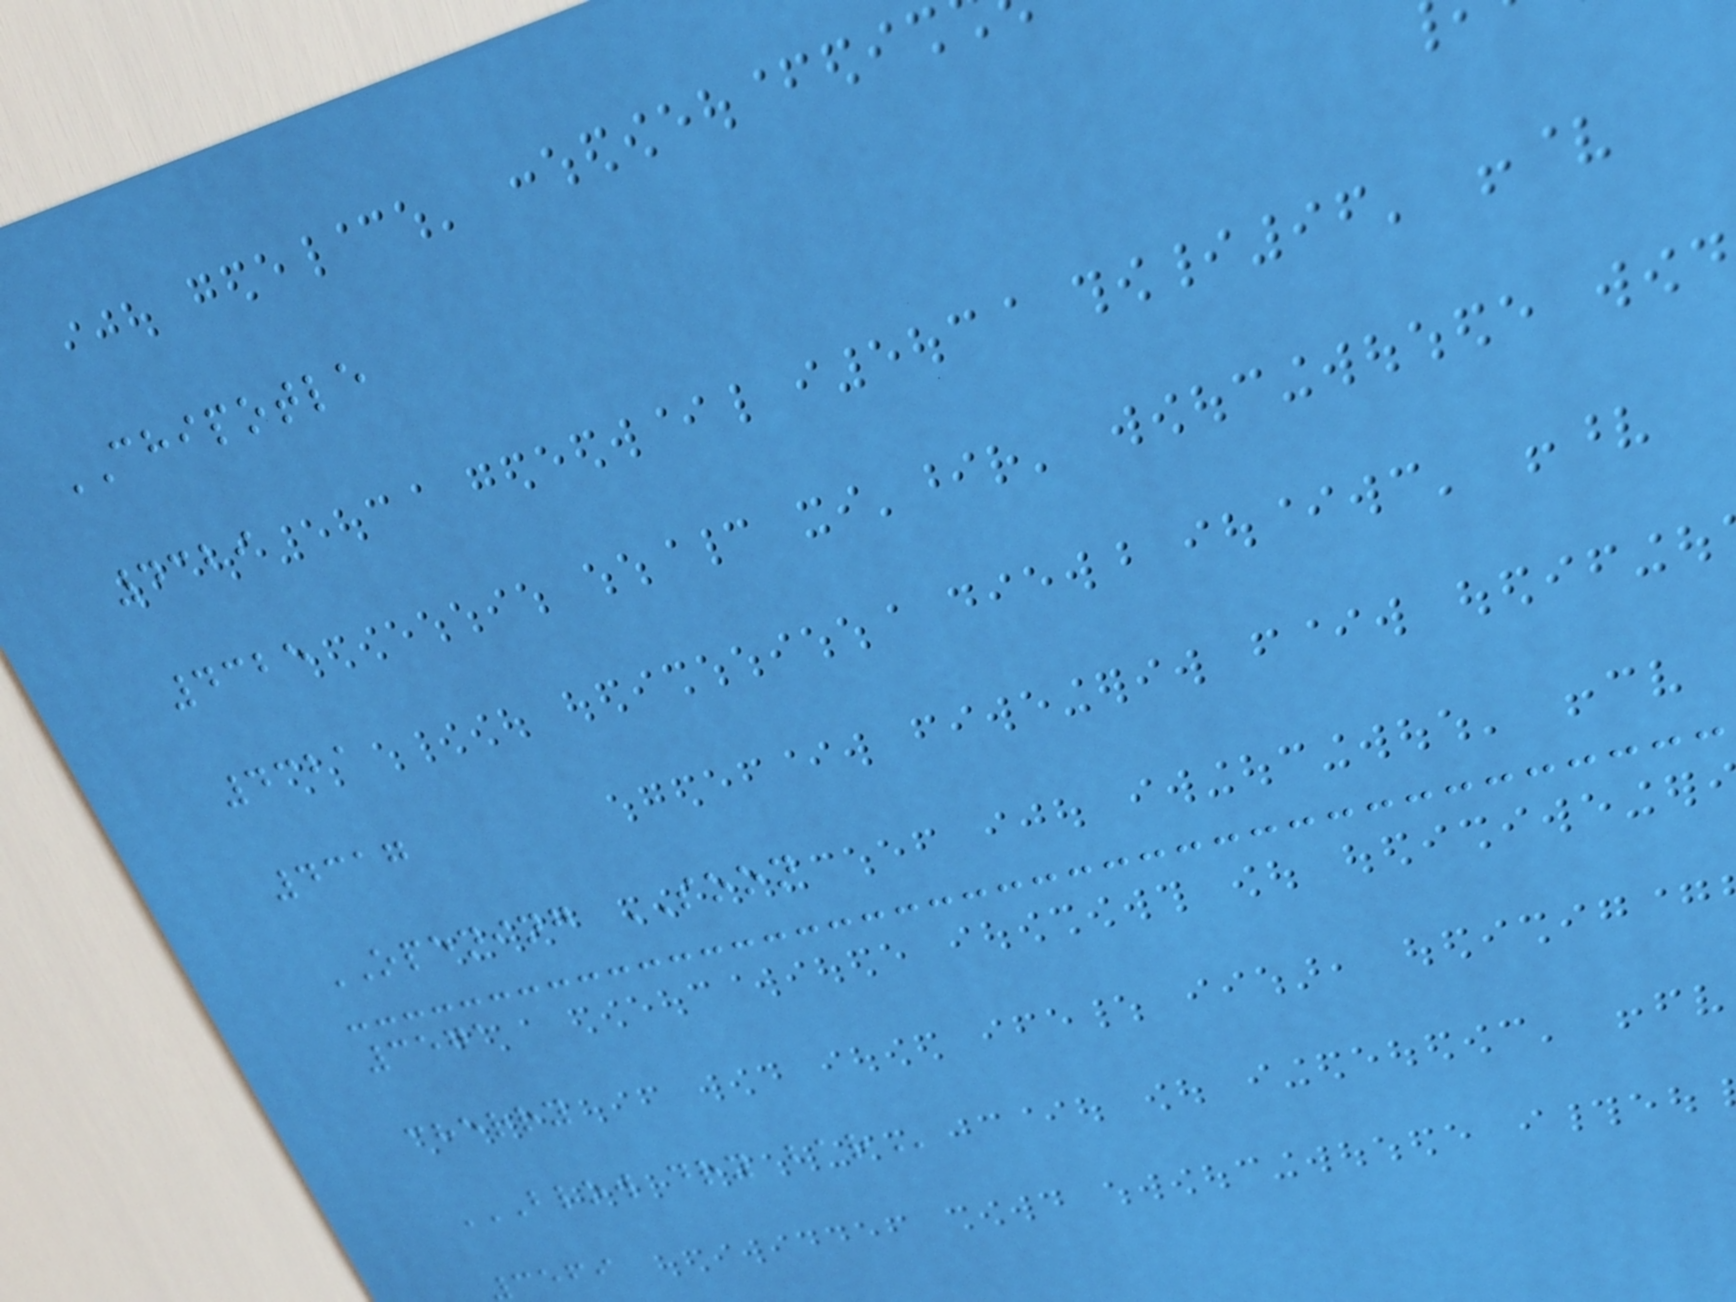CHIPOTLE
4329
4325
4321
4317
OPENING SOON
3571
cherry
BLOW DRY BAR
3569
